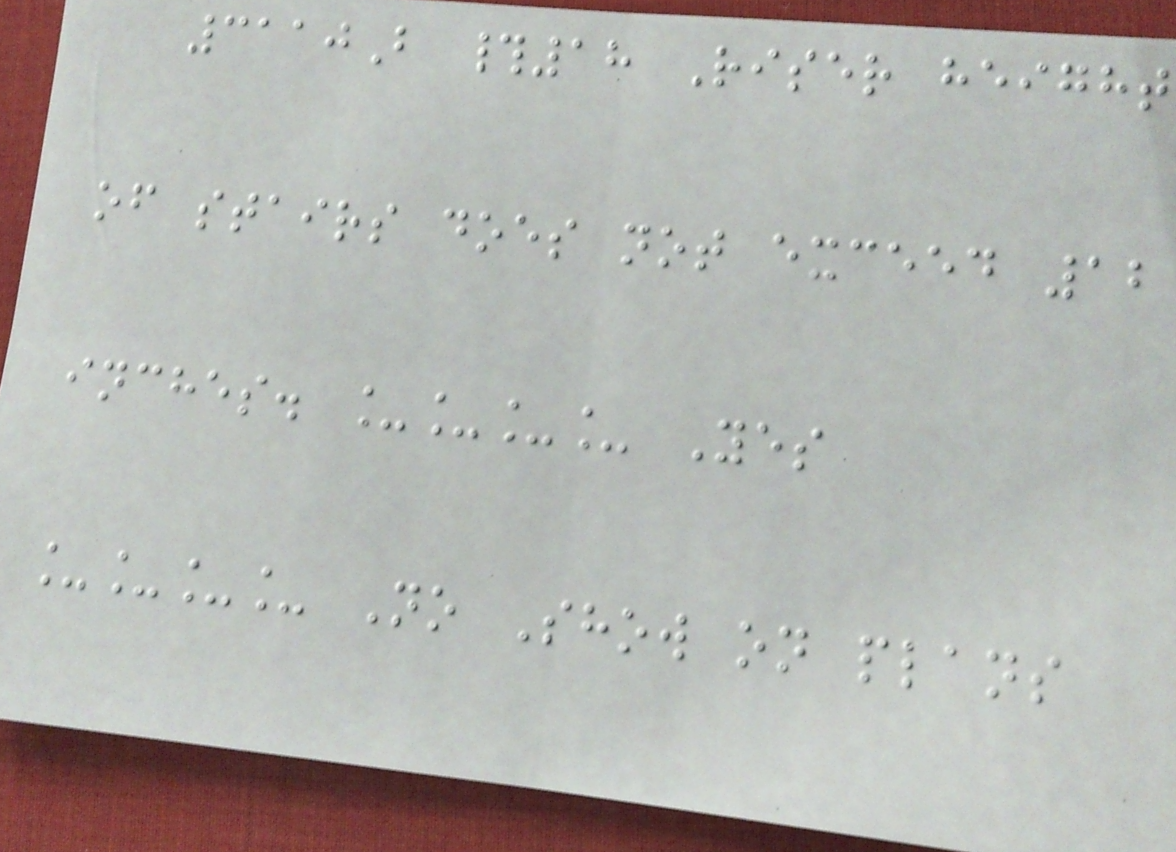3110B #18 Riser height
of stairs does not exceed 12
inches. ____ Yes
____ No Show on plans
